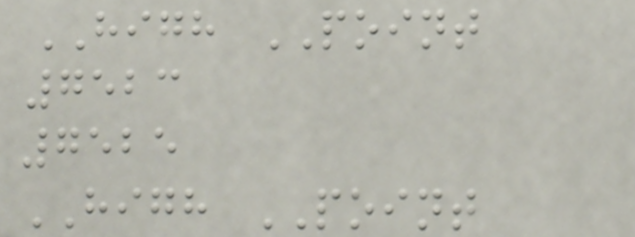HIGH POINT
7523
7525
HIGH POINT
